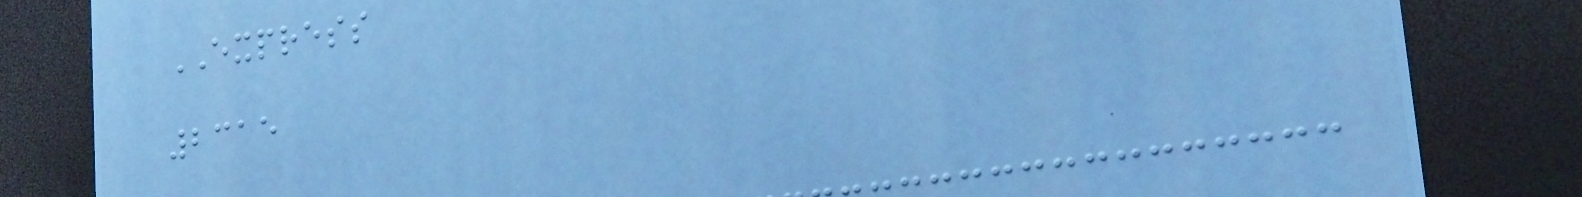EXPRESS
2315
